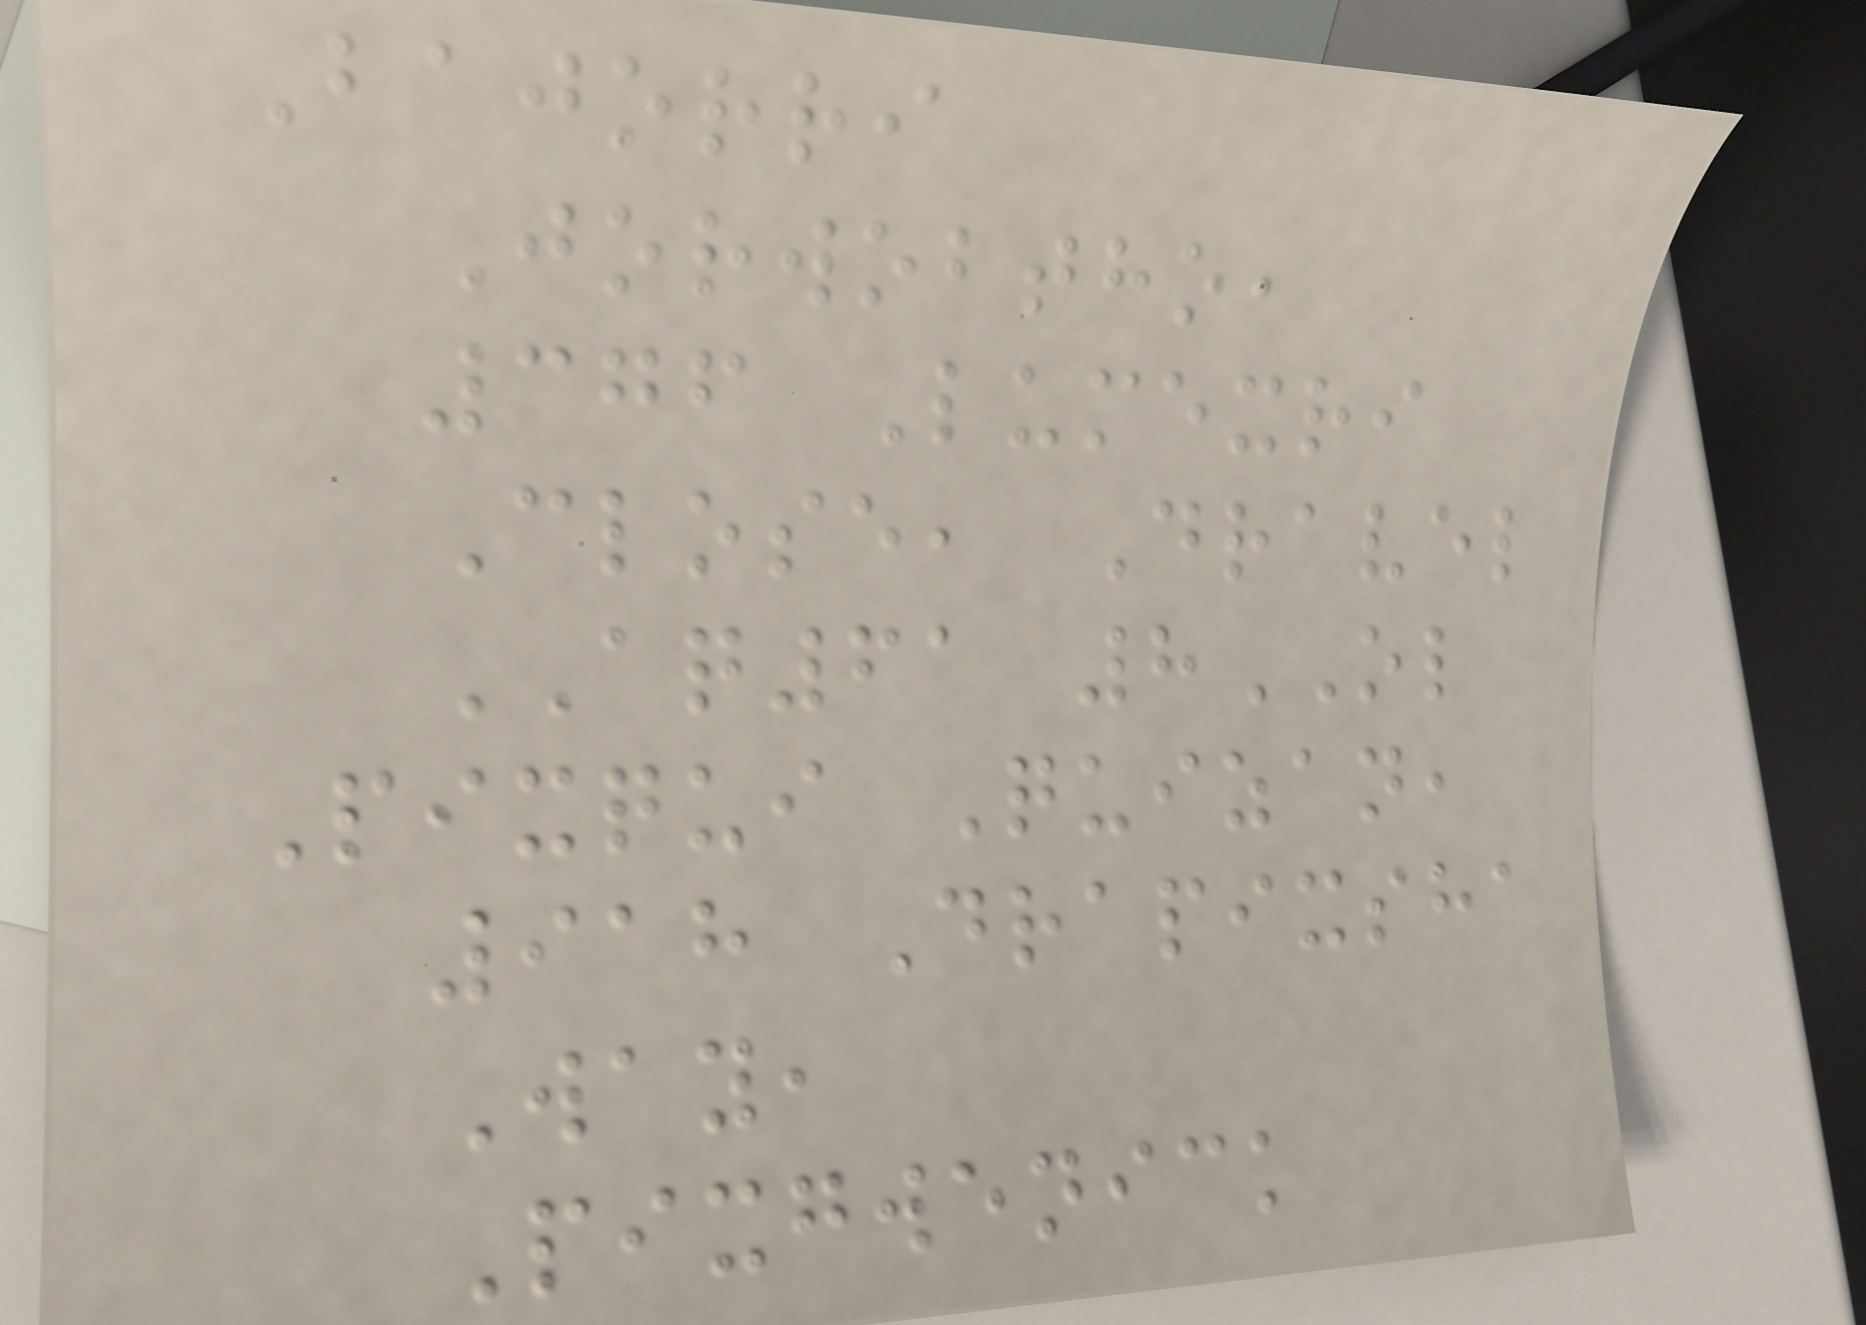Bajorri
Jorwobtho,
376 Lumexri
Close, Dravel
AQ61 8OL
Pixqui Quizan,
918 Drapixsha
Way,
Pixgwenick
